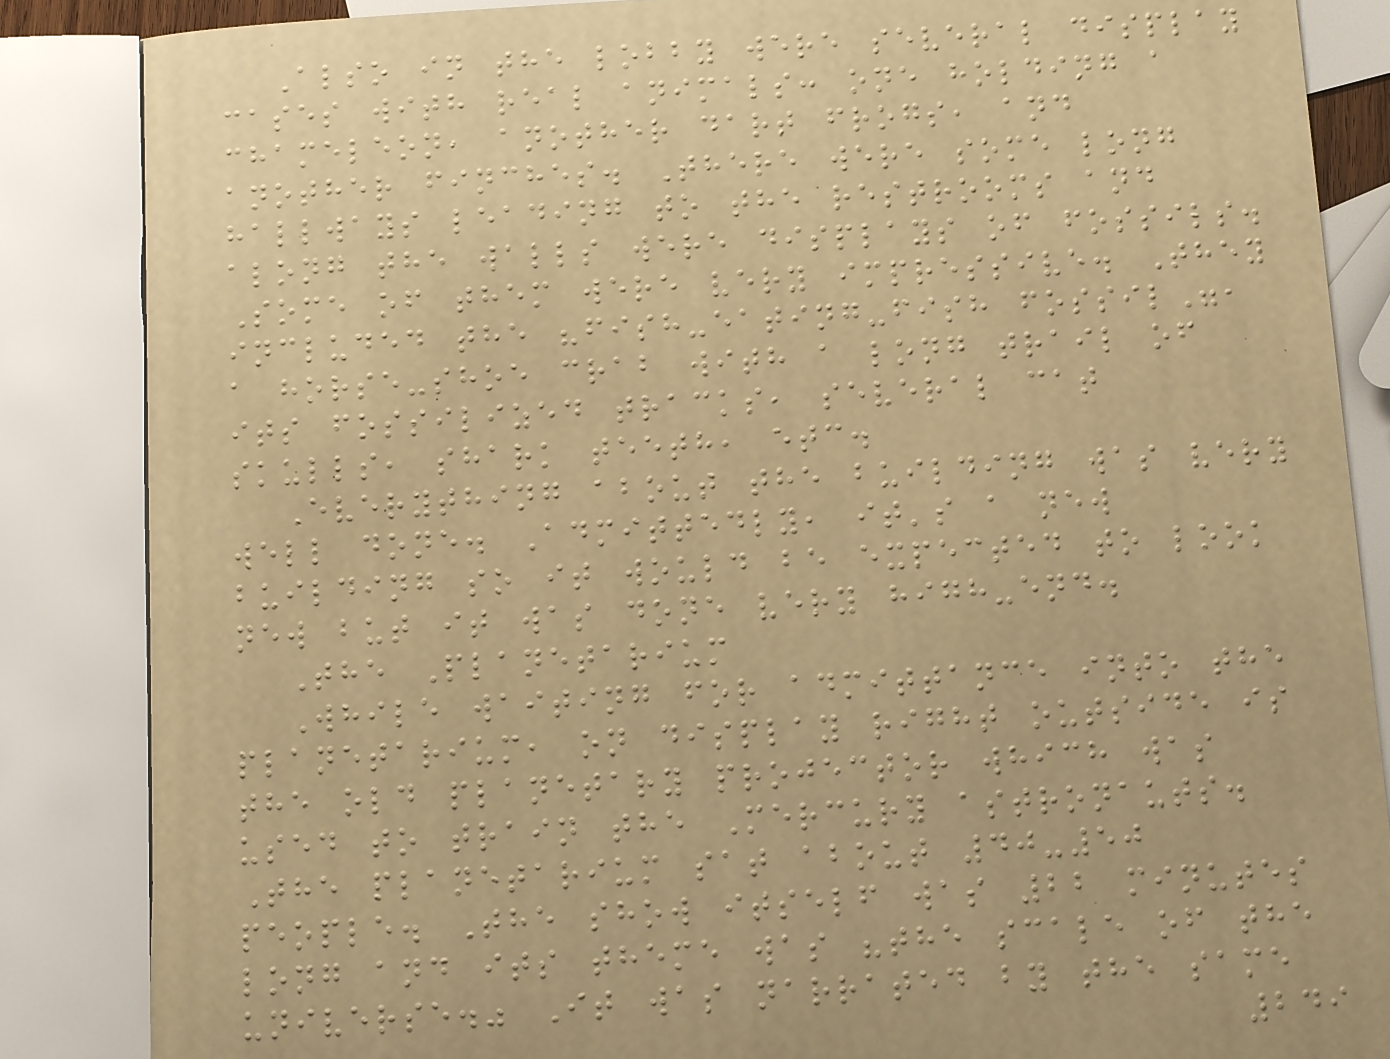Also in the lobby were several display
cases with real animals: one holding a
chameleon, another dart frogs, and
another finches. There were some long
hallways leading to the restrooms and
along the walls were displays of fossils.
Some of them were very impressive. They
included the "fish-eating-fish fossil",
a horse-shoe crab with a long trail of
its fossilized tracks, several cat
skulls, shark teeth, etc.
Everything about the building was very
well done. Admittedly, it's a new
building so it would be expected to look
new but it was done very high-end.
The Planetarium
While waiting for admittance into the
planetarium, on display right outside is
the old planetary projector which was
used to train the Mercury astronauts.
The planetarium sat about 40-50
people. The show itself was 22 minutes
long and its theme was "the scale of the
universe." It was narrated by the same
249
